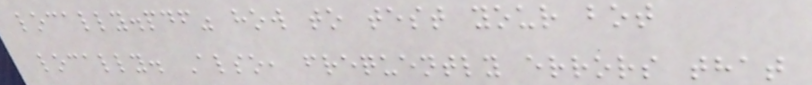locally.pdf" how to test your bot
locally. Also, frequently errors that
